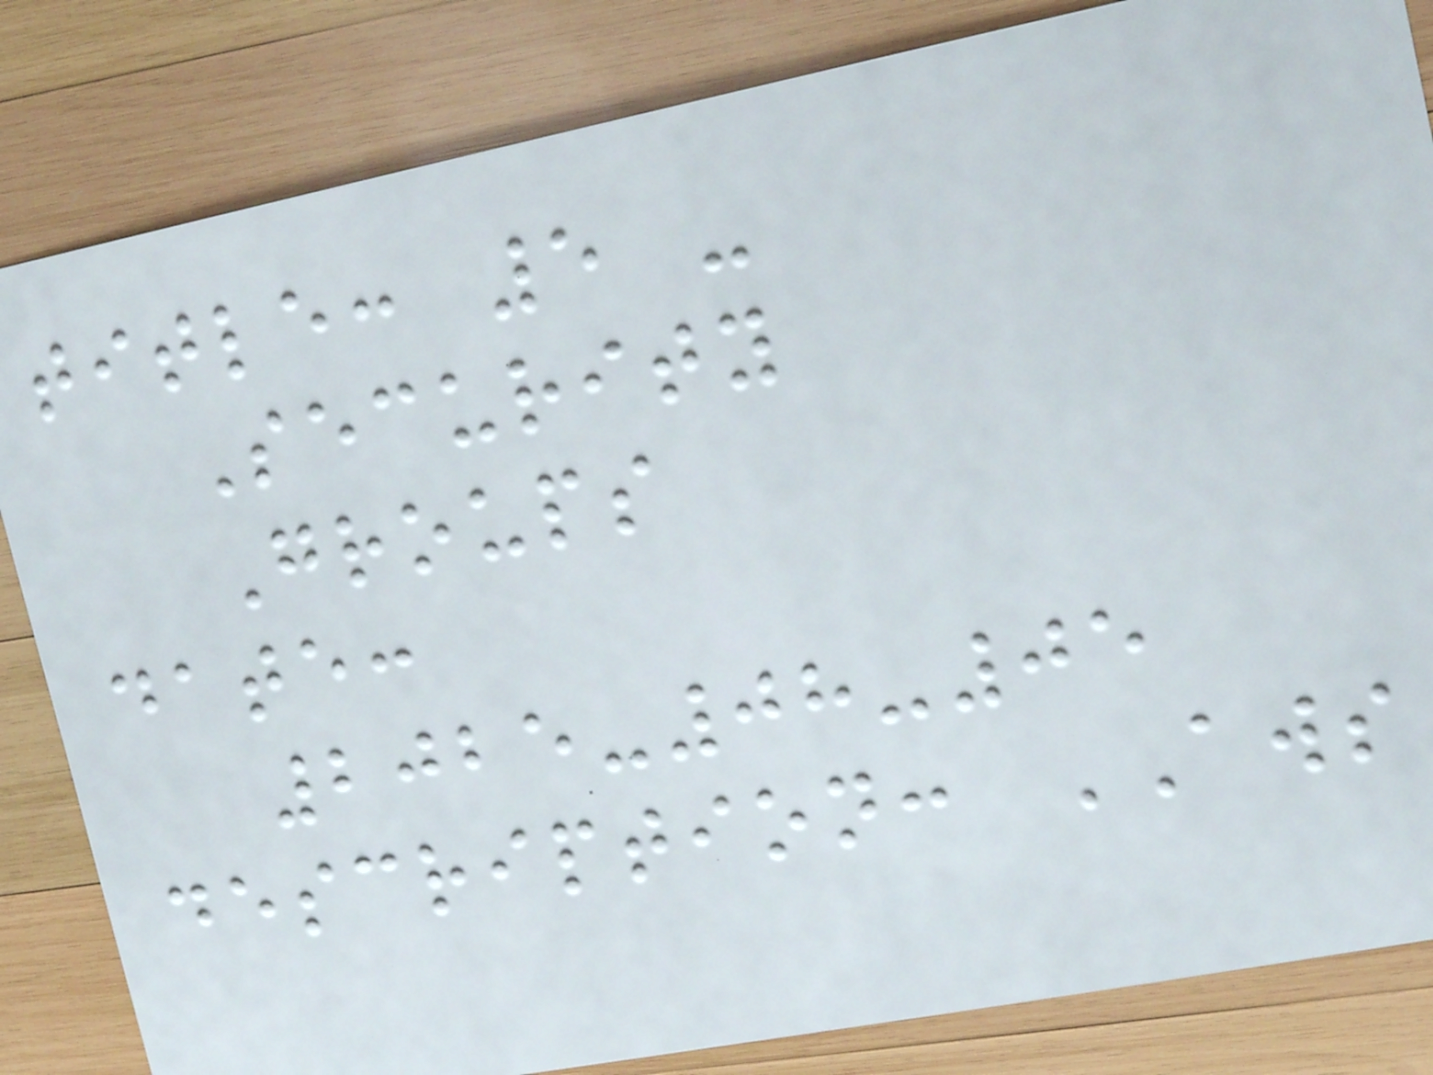title: 5 -
Security
Groups
date:
2025-08-05
description: AWS
